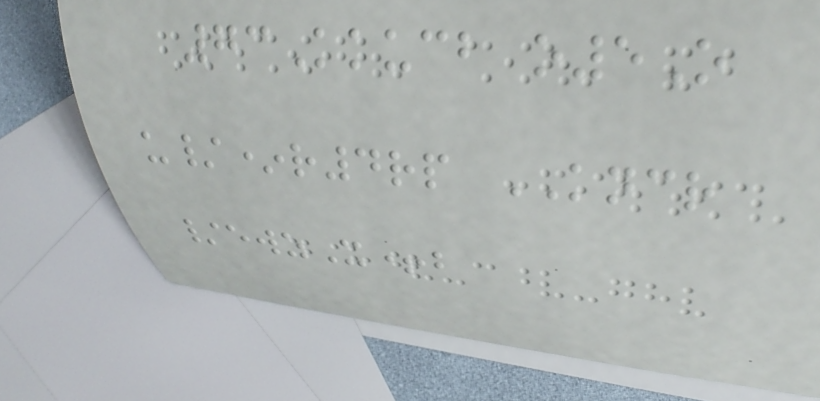73Kkucb o5O
u/*r4rp KNCR
/ewzX+b
